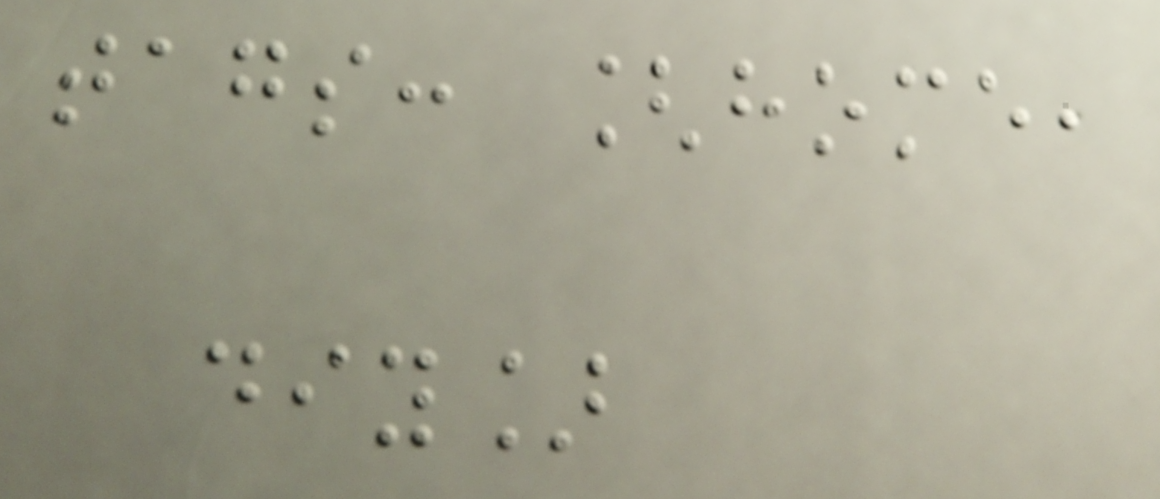tags: [home,
diy]
